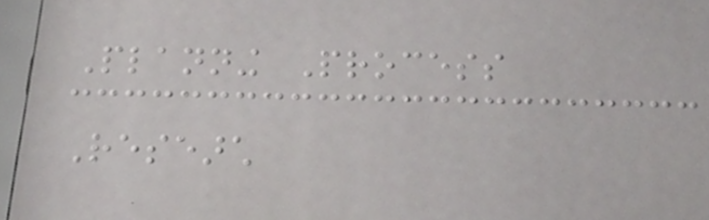Planning Process
Research
